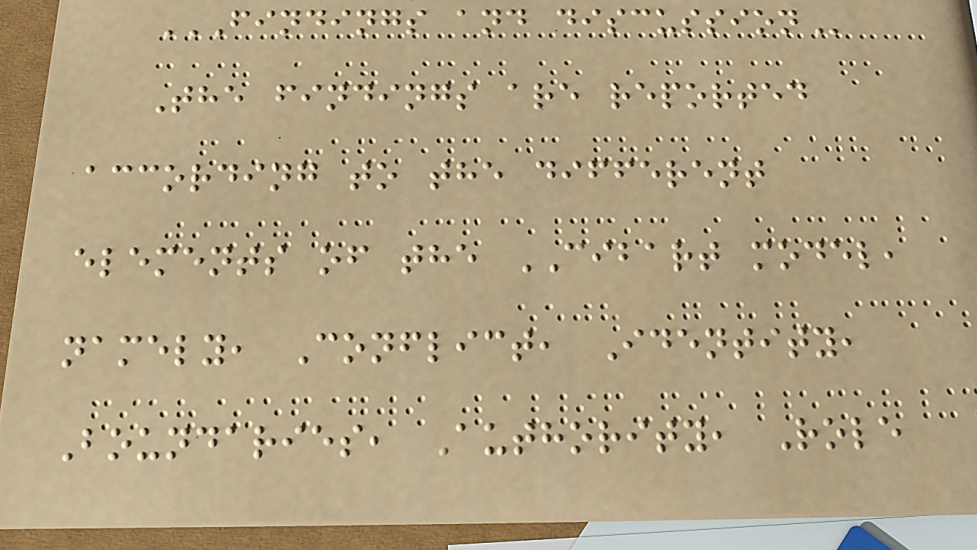FINDINGS AND DISCUSSION
The findings are reported
according to the different
elements of the CIBART model,
namely, Conflict, Identity,
Boundaries, Authority, Role
